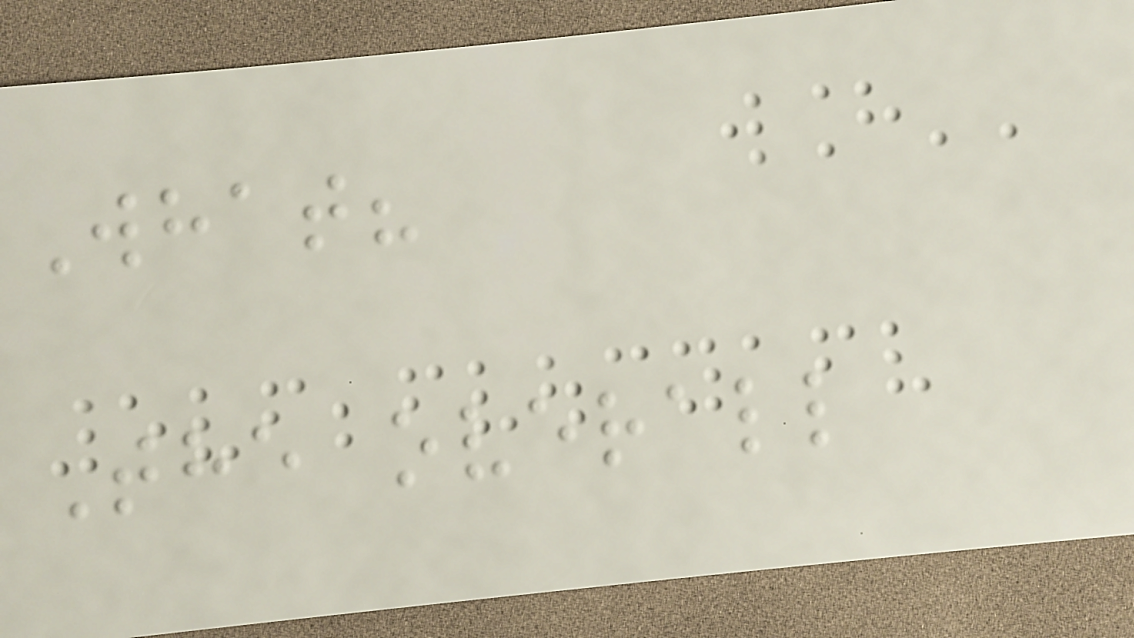What?
The overall
